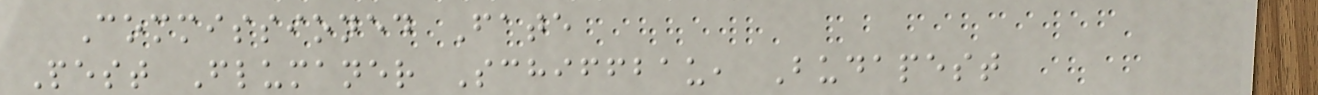Commissioned Fate
Pest Flumaner Schiffbau, Budapest
